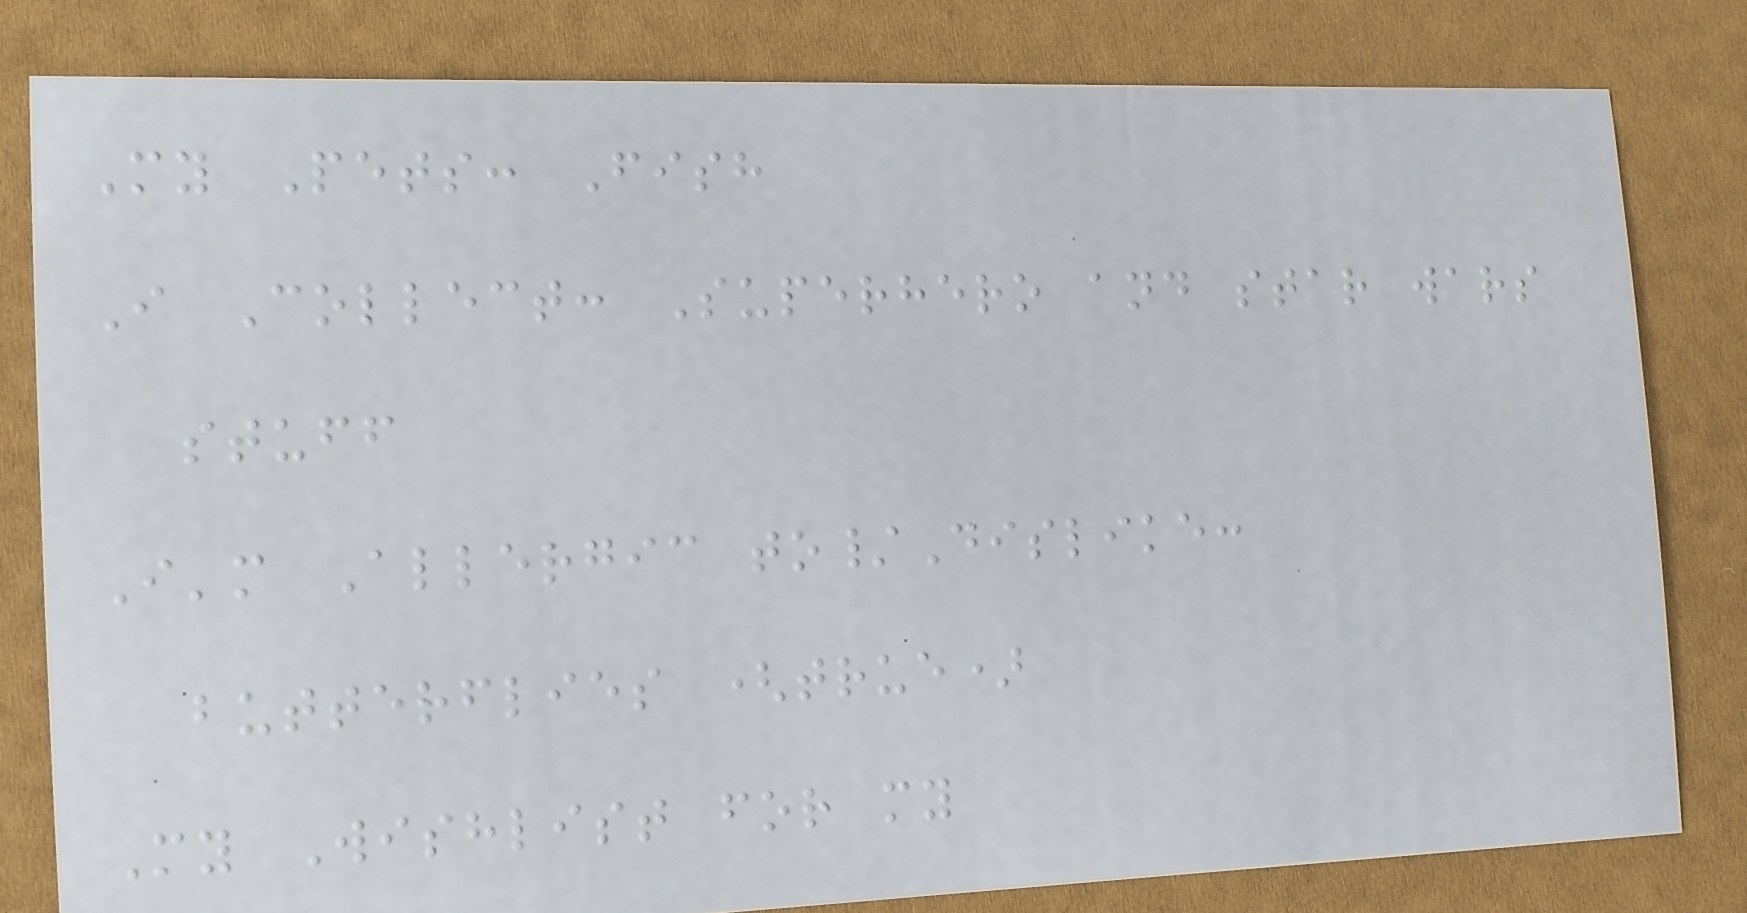My Pets: Fish
I Collect: Superhero and star wars
stuff
I'm Allergic to/Dislike:
butterflies (true)
My Wishlist for my
